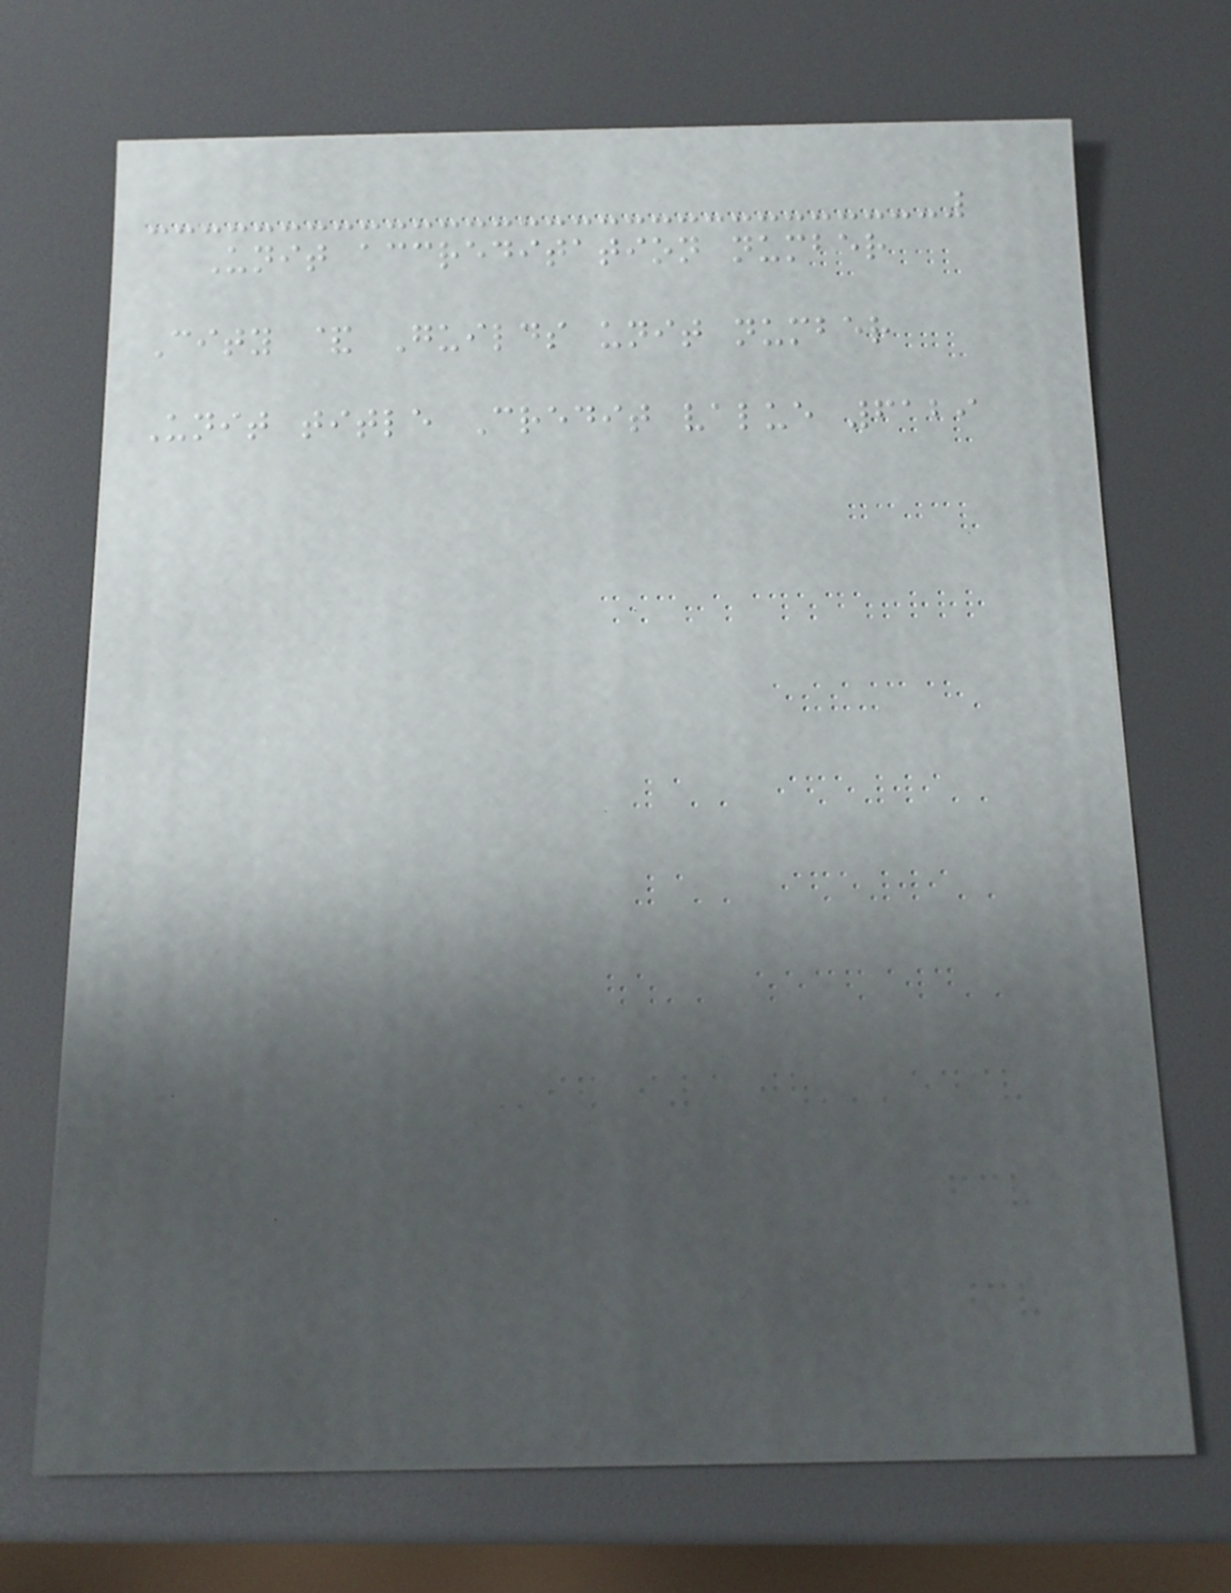Unit accreditation number
City & Guilds unit number
Unit title Credit value 6129
